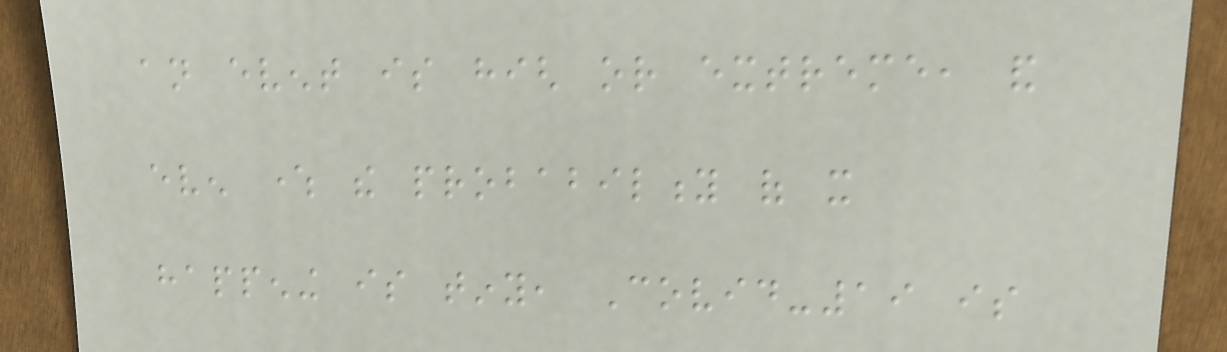an event is high or extreme, and
even where the probability of it
happening is tiny, Covid-19 is
